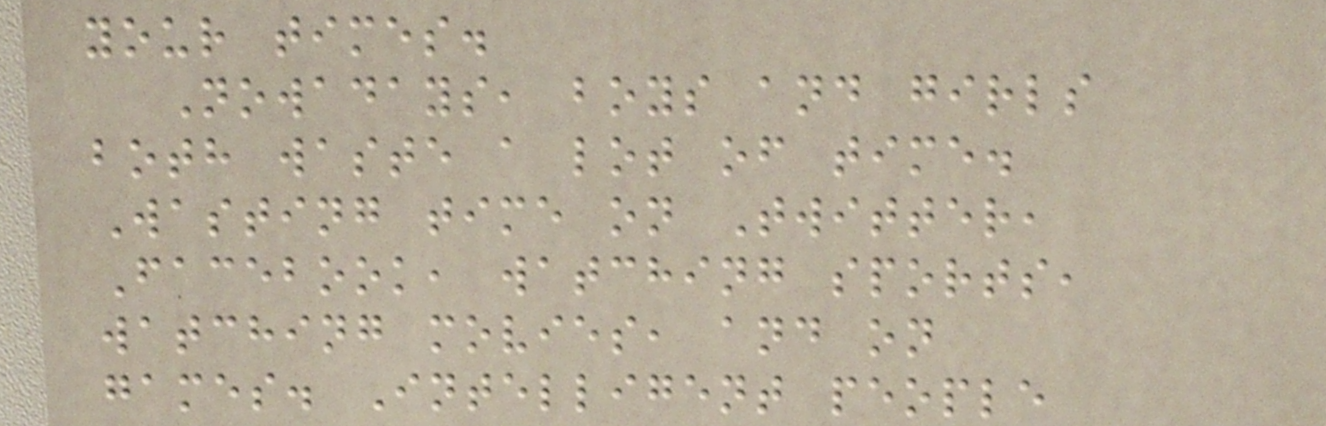your times.
Nowadays, boys and girls
both waste a lot of time.
Wasting time on Twitter,
Facebook, watching sports,
watching movies, and on
games. Intelligent people
